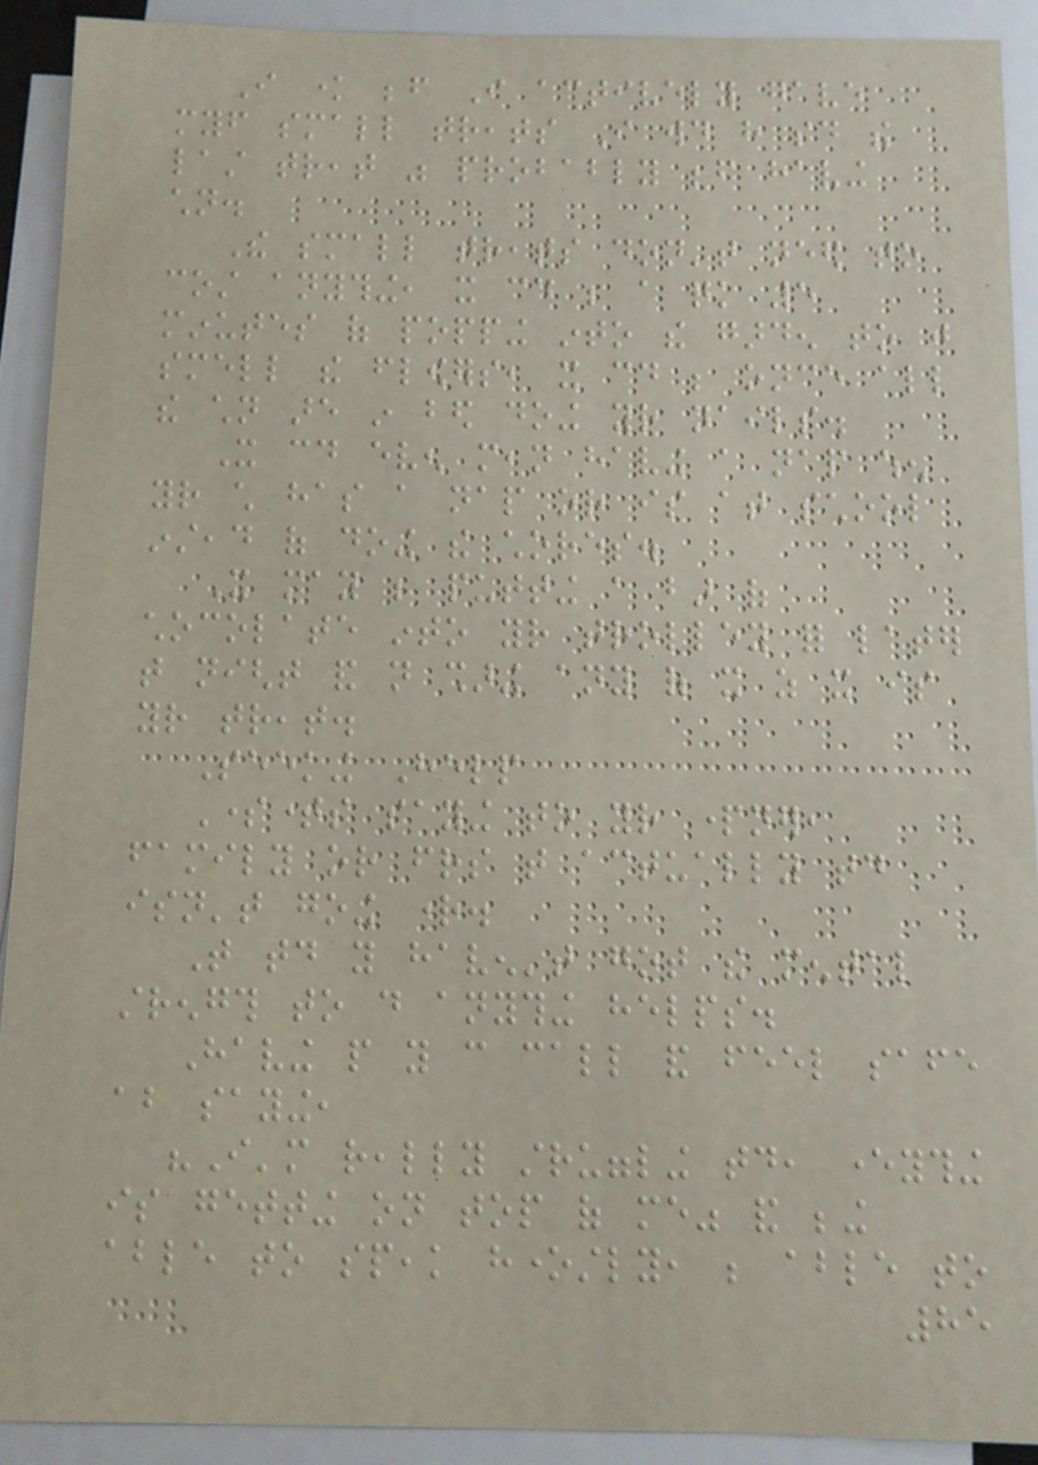I know before I actively gave
myself small treats I would have said the
last treat was probably before having
children.
The small treats don't need to
cost anything, it could be a quick 5
minutes of popping into the garden to just
smell the flowers, it could be once all
the children are in bed doing your nails.
It could even mean having a nap when
your child has a nap or is at school
instead of doing the chores.
It may be putting a bar of
chocolate into your trolley for later
that night and not sharing any of it as it is
your treat.
Seeking Help
Sometimes saying to your partner,
family or friends that actually today
isn't going right.
That today you haven't got the mental
strength to do anything helps.
Having people you can call and feel safe
about saying,
"I'm really struggling today, everything
is getting on top of me" and being
able to speak honestly, be able to
85
